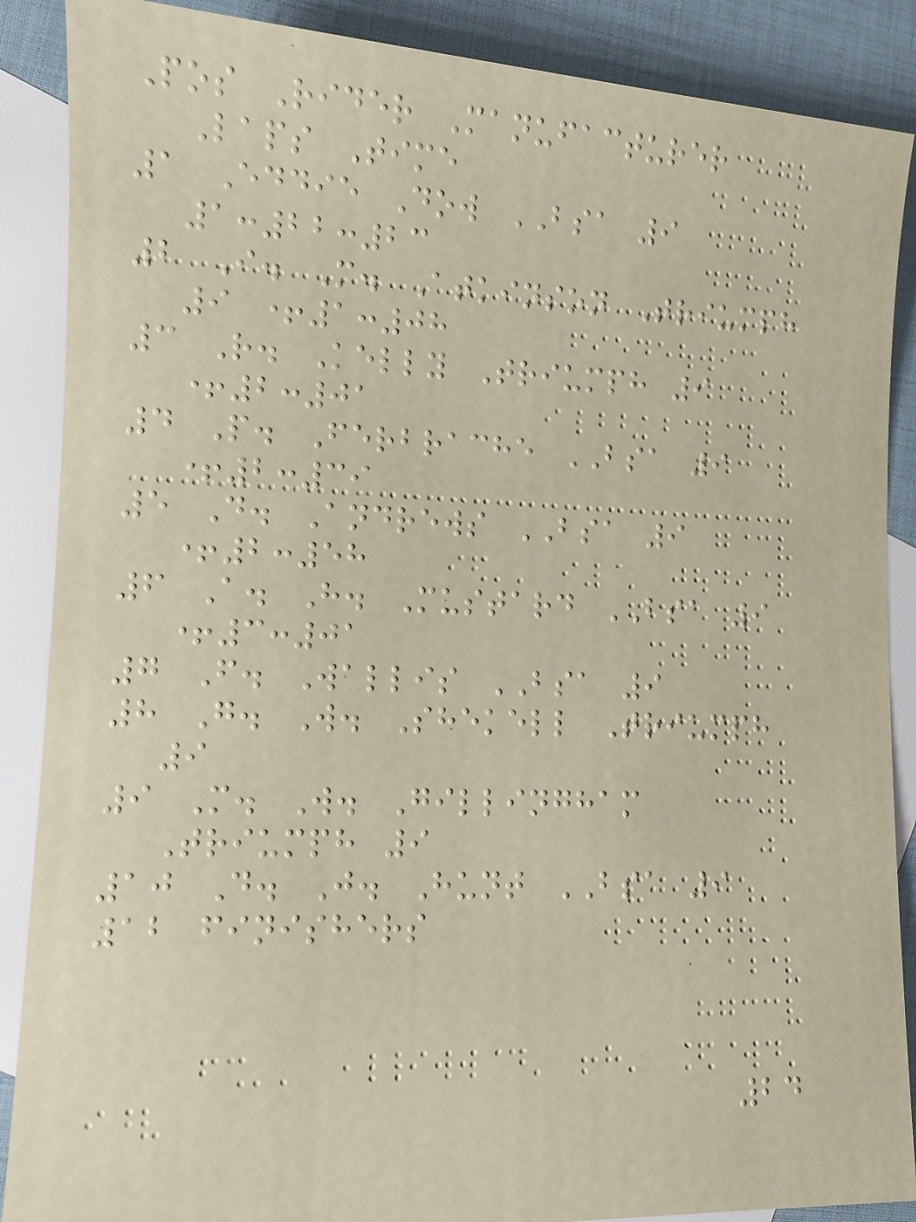Pos Rider Manufacturer
Laps Time
1 Eddie Dow BSA 9
1:22:23
2 I. M. Atkinson Triumph
9 +1:08
3 R. Kelly Triumph 9
+2:01
4 P. Ferbrache BSA 9
+2:39
5 D. Andrews BSA 9
+2:58
6 A. H. Mustard BSA 9
+3:01
7 F. Wallis BSA 9
8 G. W. Shekell Triumph
9
9 M. W. Gillingham
Triumph 9
10 D. J. Hunt BSA 9
12 finishers
24
